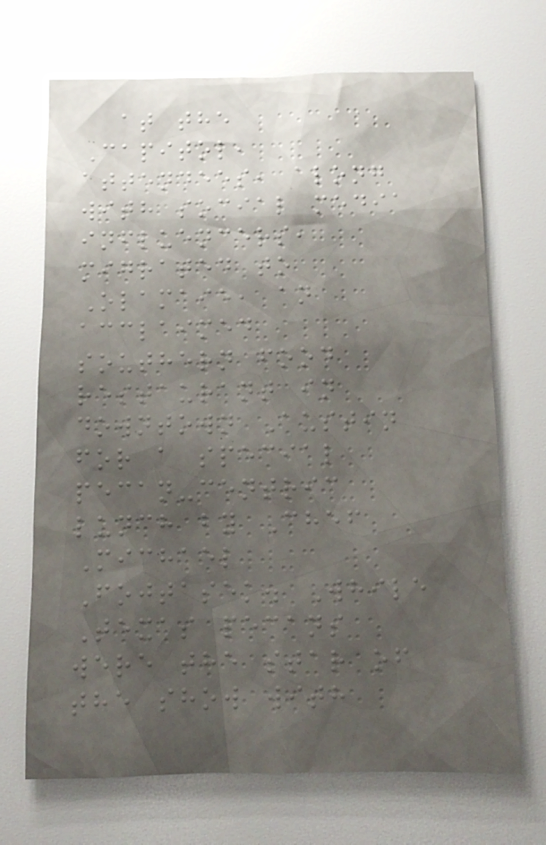at the
Capitol,
attendees, along
with social media
influencers,
migrated to
Olamaie, an
acclaimed
southern food
restaurant in
downtown Austin
for a special
pecan-centric
lunch by Chef
Michael
Fojtasek. While
Texas pecans
were the star of
the show with
